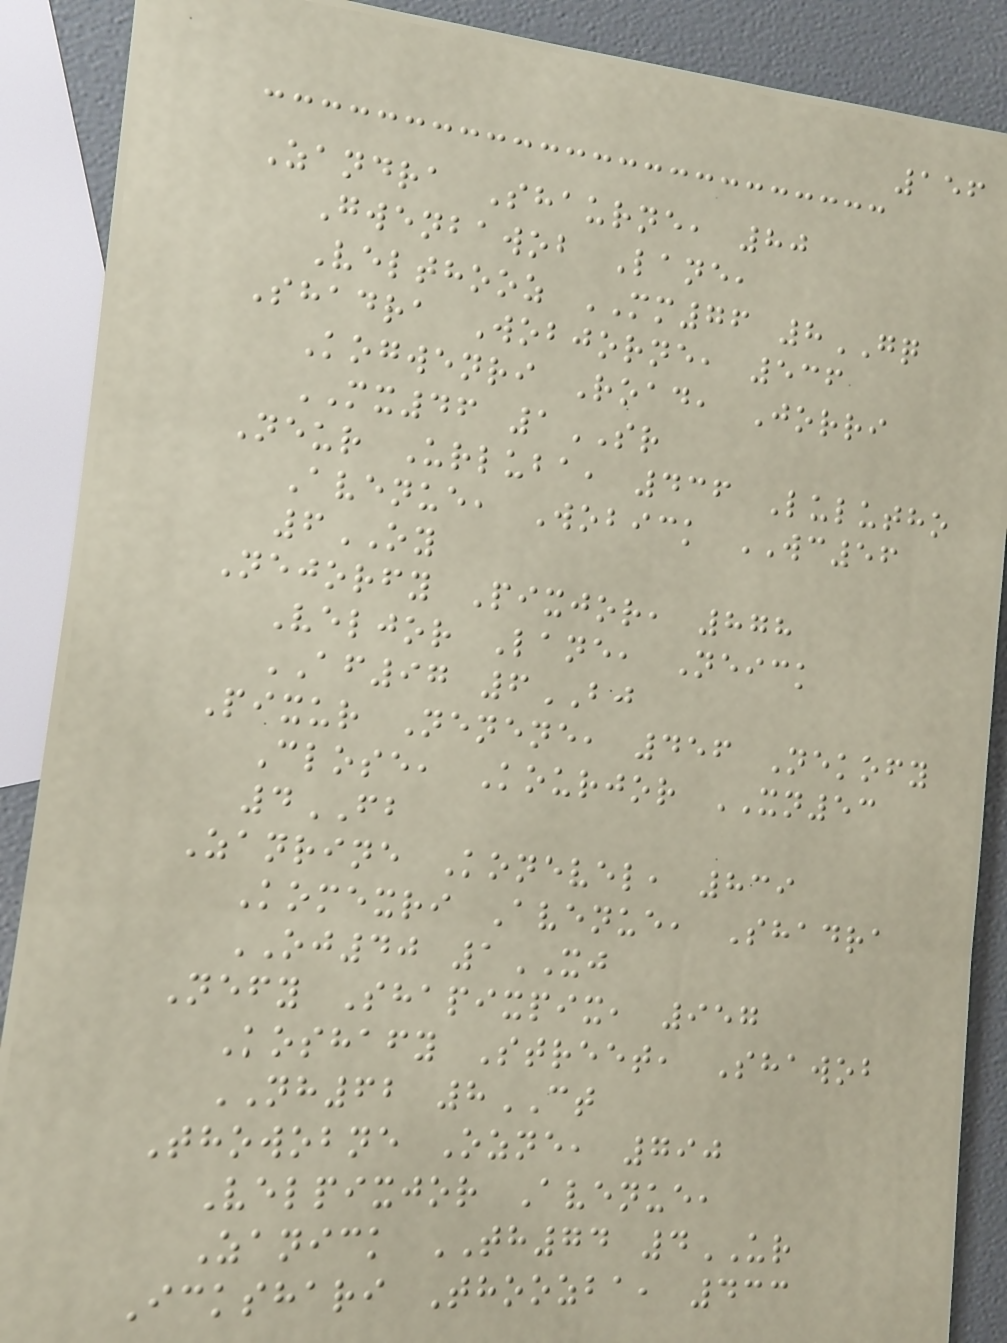156
Zandra Shaurne, 80
Gwenbawob Lane,
Velthooz MM76 8GQ
Shadra Wobjorne, 536
Kogwenri Road, Jorri
MX46 1SR
Neur Urluba, 436 Lulutho
Avenue, Wobick WC56
6OY
Nejorfy Pixjor, 878
Veljor Lane, Neick
AF97 6BJ
Pixur Nenene, 456 Nekofy
Close, Kourjor XN53
4FB
Zanrine Konevel, 839
Komexri Avenue, Shadra
OJ40 1XJ
Nefy Shapixpix, 957
Koshafy Street, Shawob
NH62 8CT
Thowobne Ozne, 790
Velpixjor Avenue,
Zanick TH74 4UR
Ickshari Thoozba, 433
